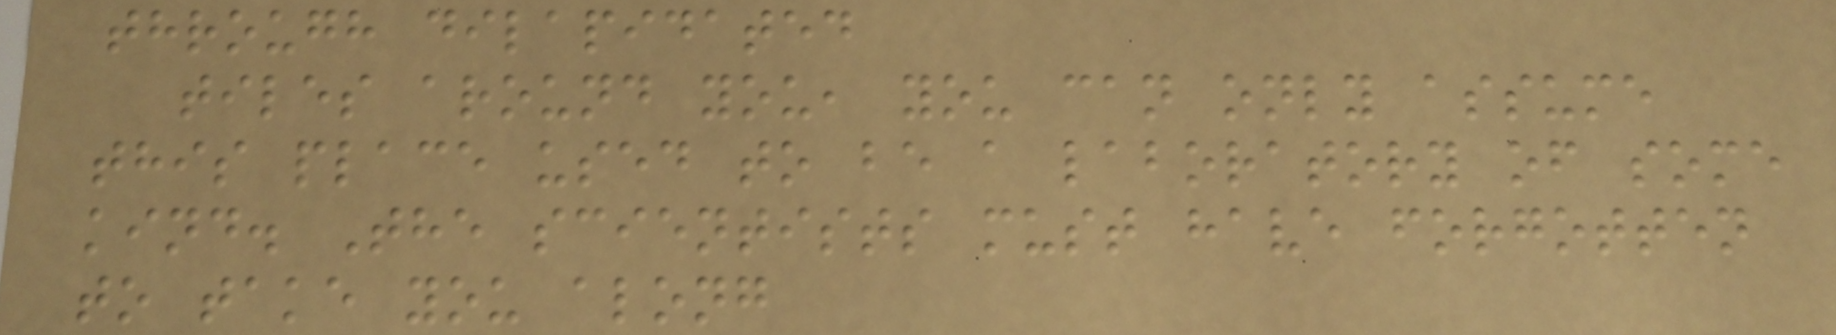through dilapidated
tiles around you, you can only assume
this place used to be a laboratory of some
kind. The scientists must have forgotten
to take you along
